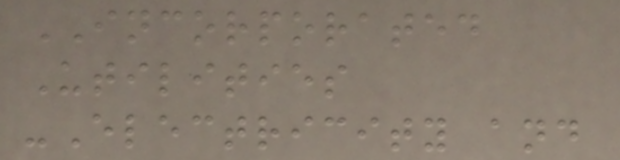INCORPORATED
Utilities
-Electricity and
